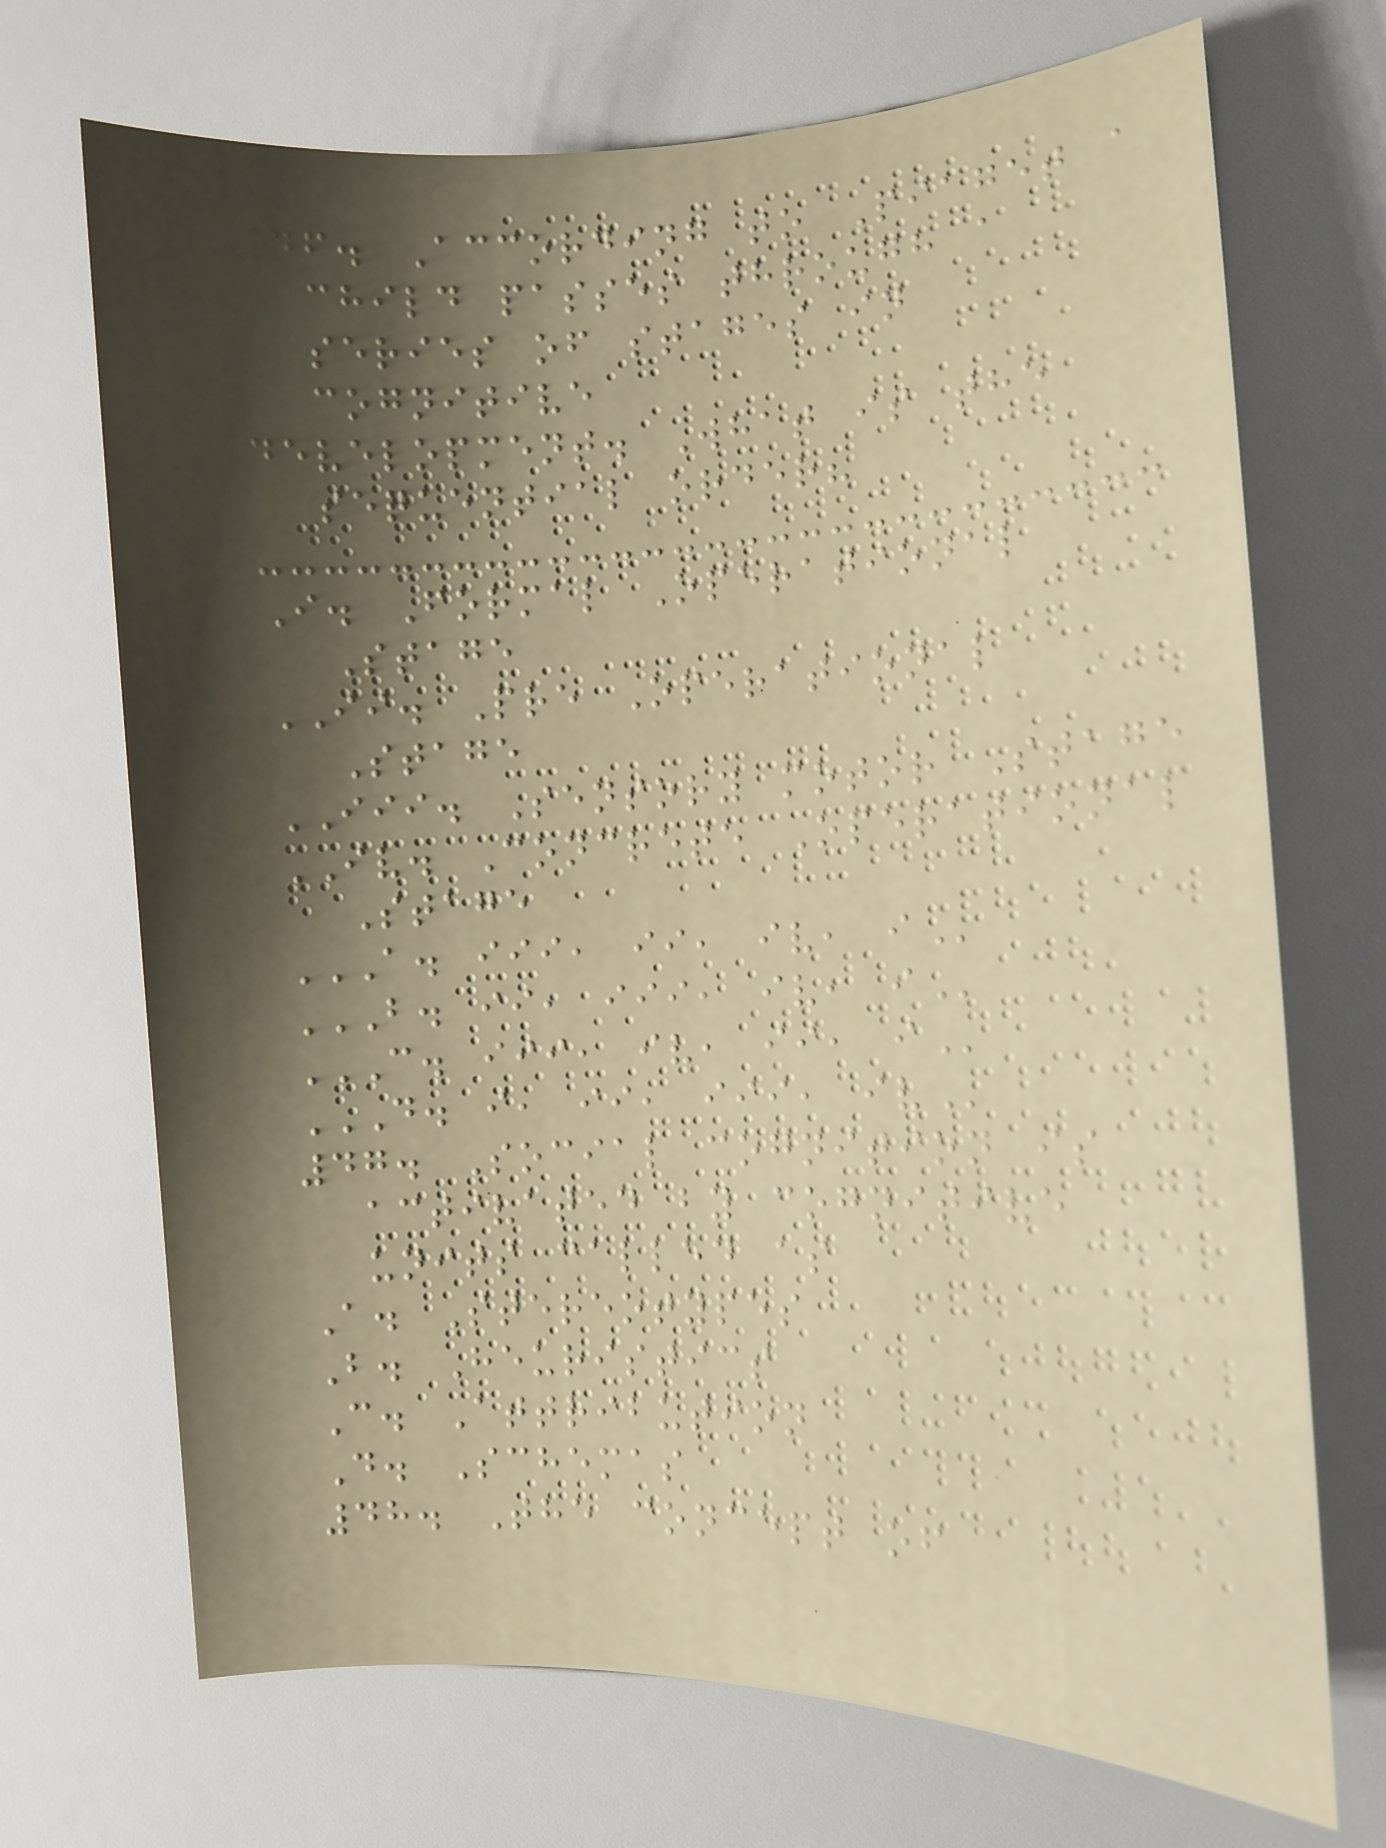46. According to Piaget a
child passes through a
series of stages in
cognitive
development. What is the
sequential order?
I. Formal Operational
Stage
II. Pre Operational
Stage
III. Sensory motor Stage
IV. Concrete Operational
Stage
A. III, II, IV, I
B. II, III, IV, I
C. III, IV, II, I
D. I, II, III, IV
47. Social cognition is
activated by cognitive
units called as
A. Stereotypes
B. Heuristics
C. Attribution
D. Schemas
48. The concept of
